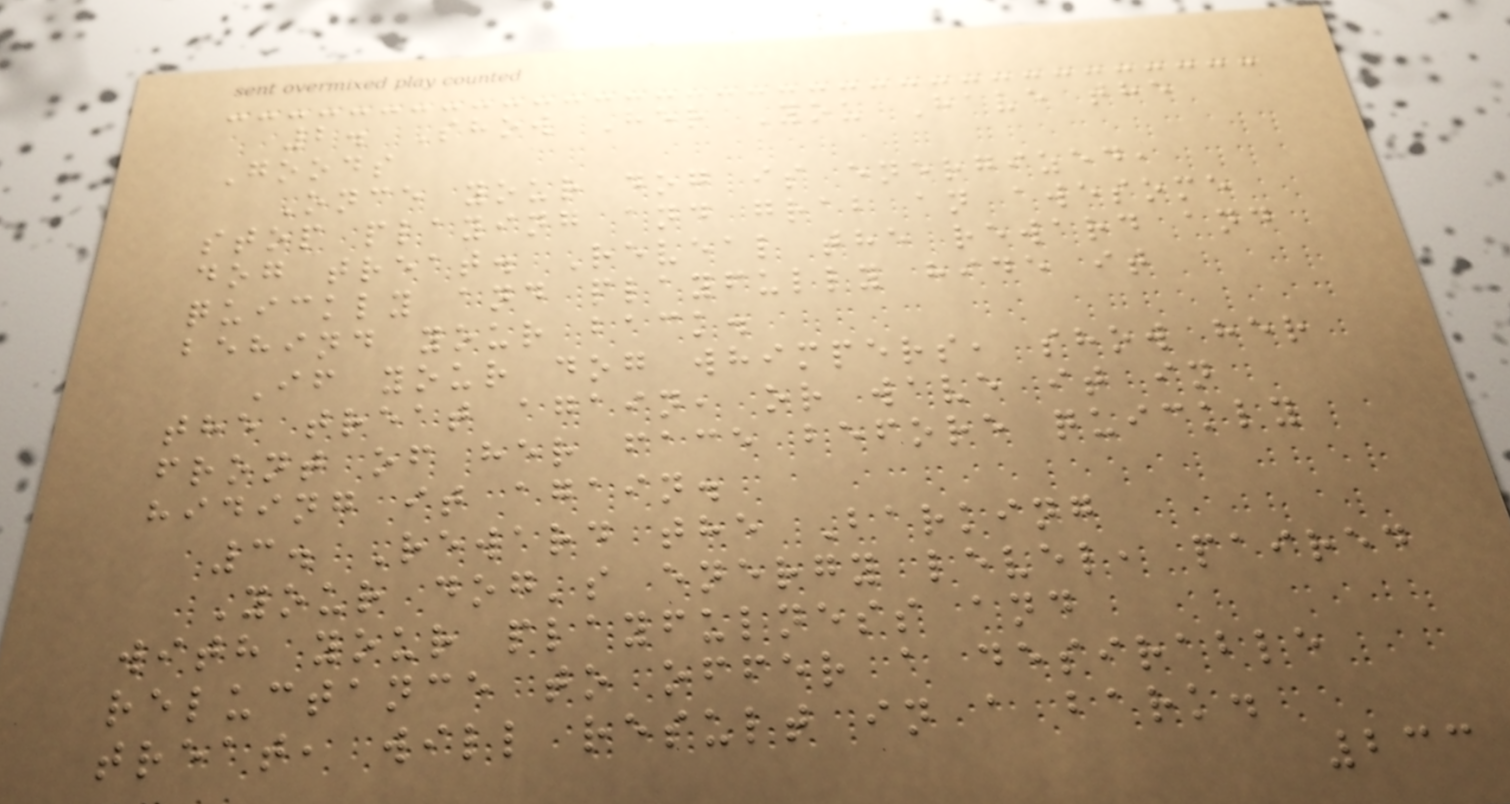2. Show Her You Have the
Goods
Once your dog is energized,
stop playing and grab an awesome
dog treat. Reveal the reward and
quickly and playfully hide it
behind your back.
If your dog whimpers, show her
the treat again, or wave it in
front of her face before quickly
hiding it again.
3. Reward the Barking
Your dog's energy level, paired
with your playfulness and
reluctance to offer a desirable
treat, will result in a bark.
233
